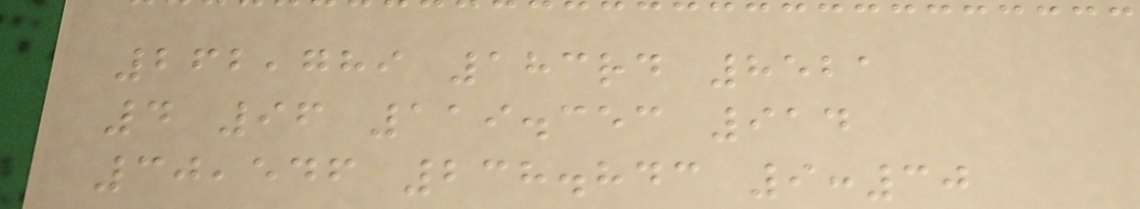262,789 183rd 8521
4 96 119.353 914
30,546 238.843 9:30
